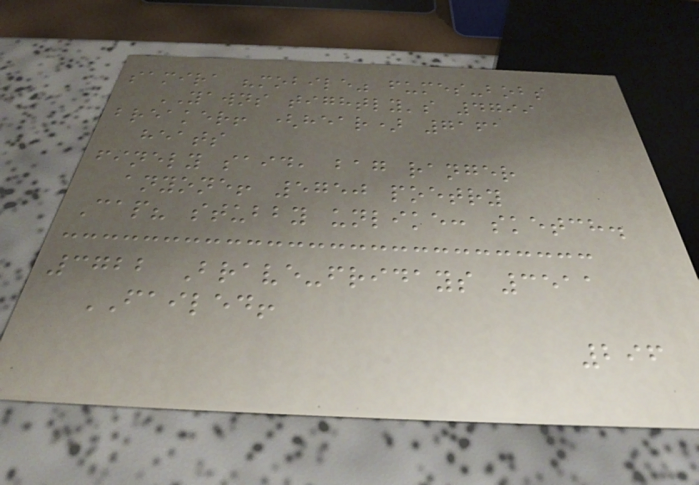samira "mobile" fumes-bobs
YAWNS tightly's 4799
breaker! (hear) 7161
heats
finely said, bag ranger
anyone! 5750 poetry
Cap? stubby unlike: sketch.
3722 Brave-fridays 3511
FAILED!
296
